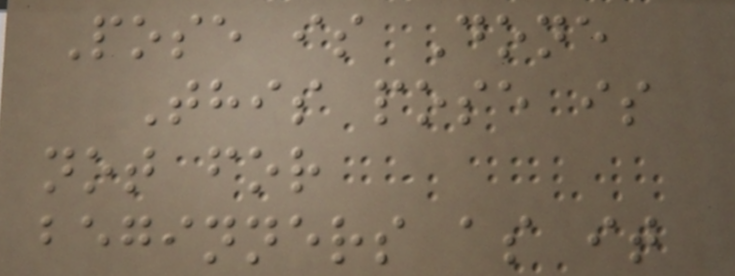Pose is Done
This pose is
not for
beginners as it
